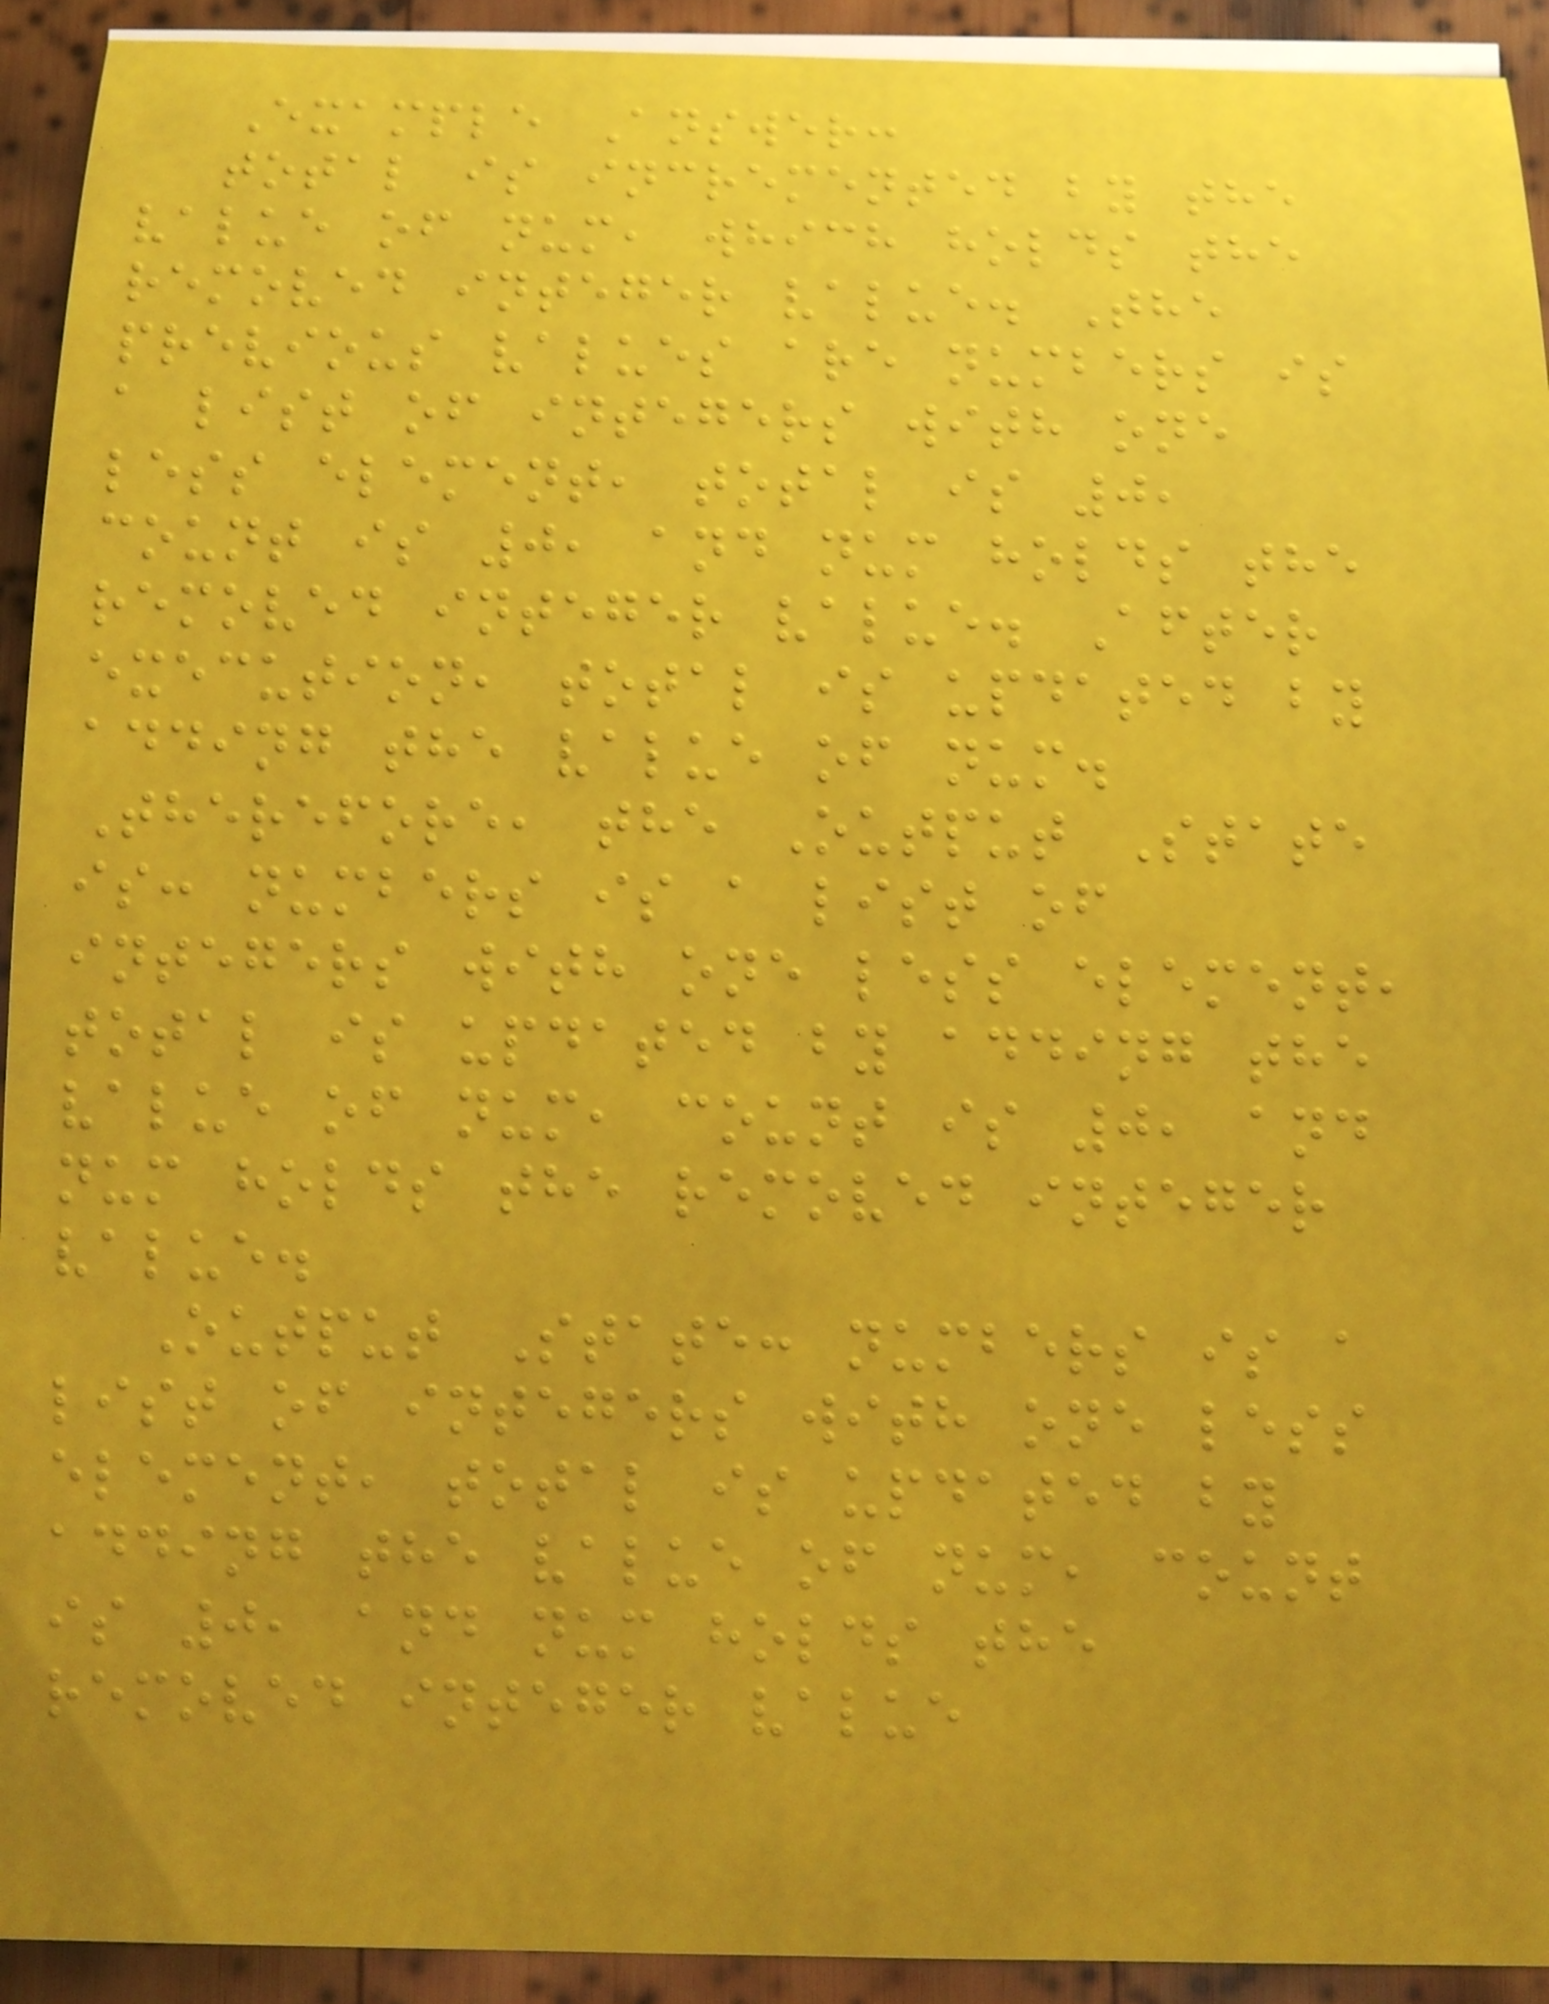Example Answer:
total is incremented by the
value of num, which holds the
removed integer value. The
previous values are numbers is
a list of integers with one
less element, total is 0,
count is 0, and num holds the
removed integer value. After
execution, total is updated by
adding the value of num.
Therefore, the Output State
is: numbers is a list of
integers with one less element,
total is updated by adding the
value of num, count is 0, and
num holds the removed integer
value.
Output State: numbers is a
list of integers with one less
element, total is updated by
adding the value of num, count
is 0, and num holds the
removed integer value
